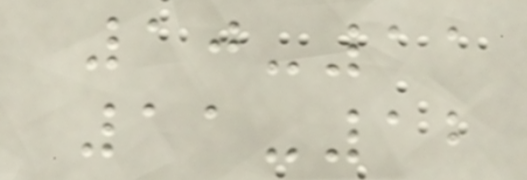10-11
11-12
